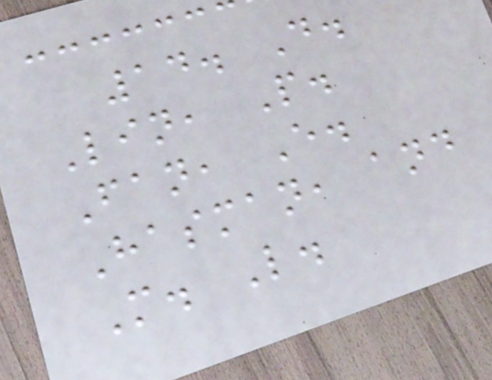14. D.
Lin, P.
Fan, E.
Hasman, and
M. L.
